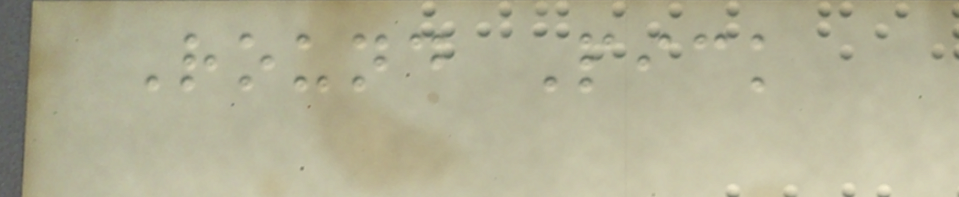Round Pick
